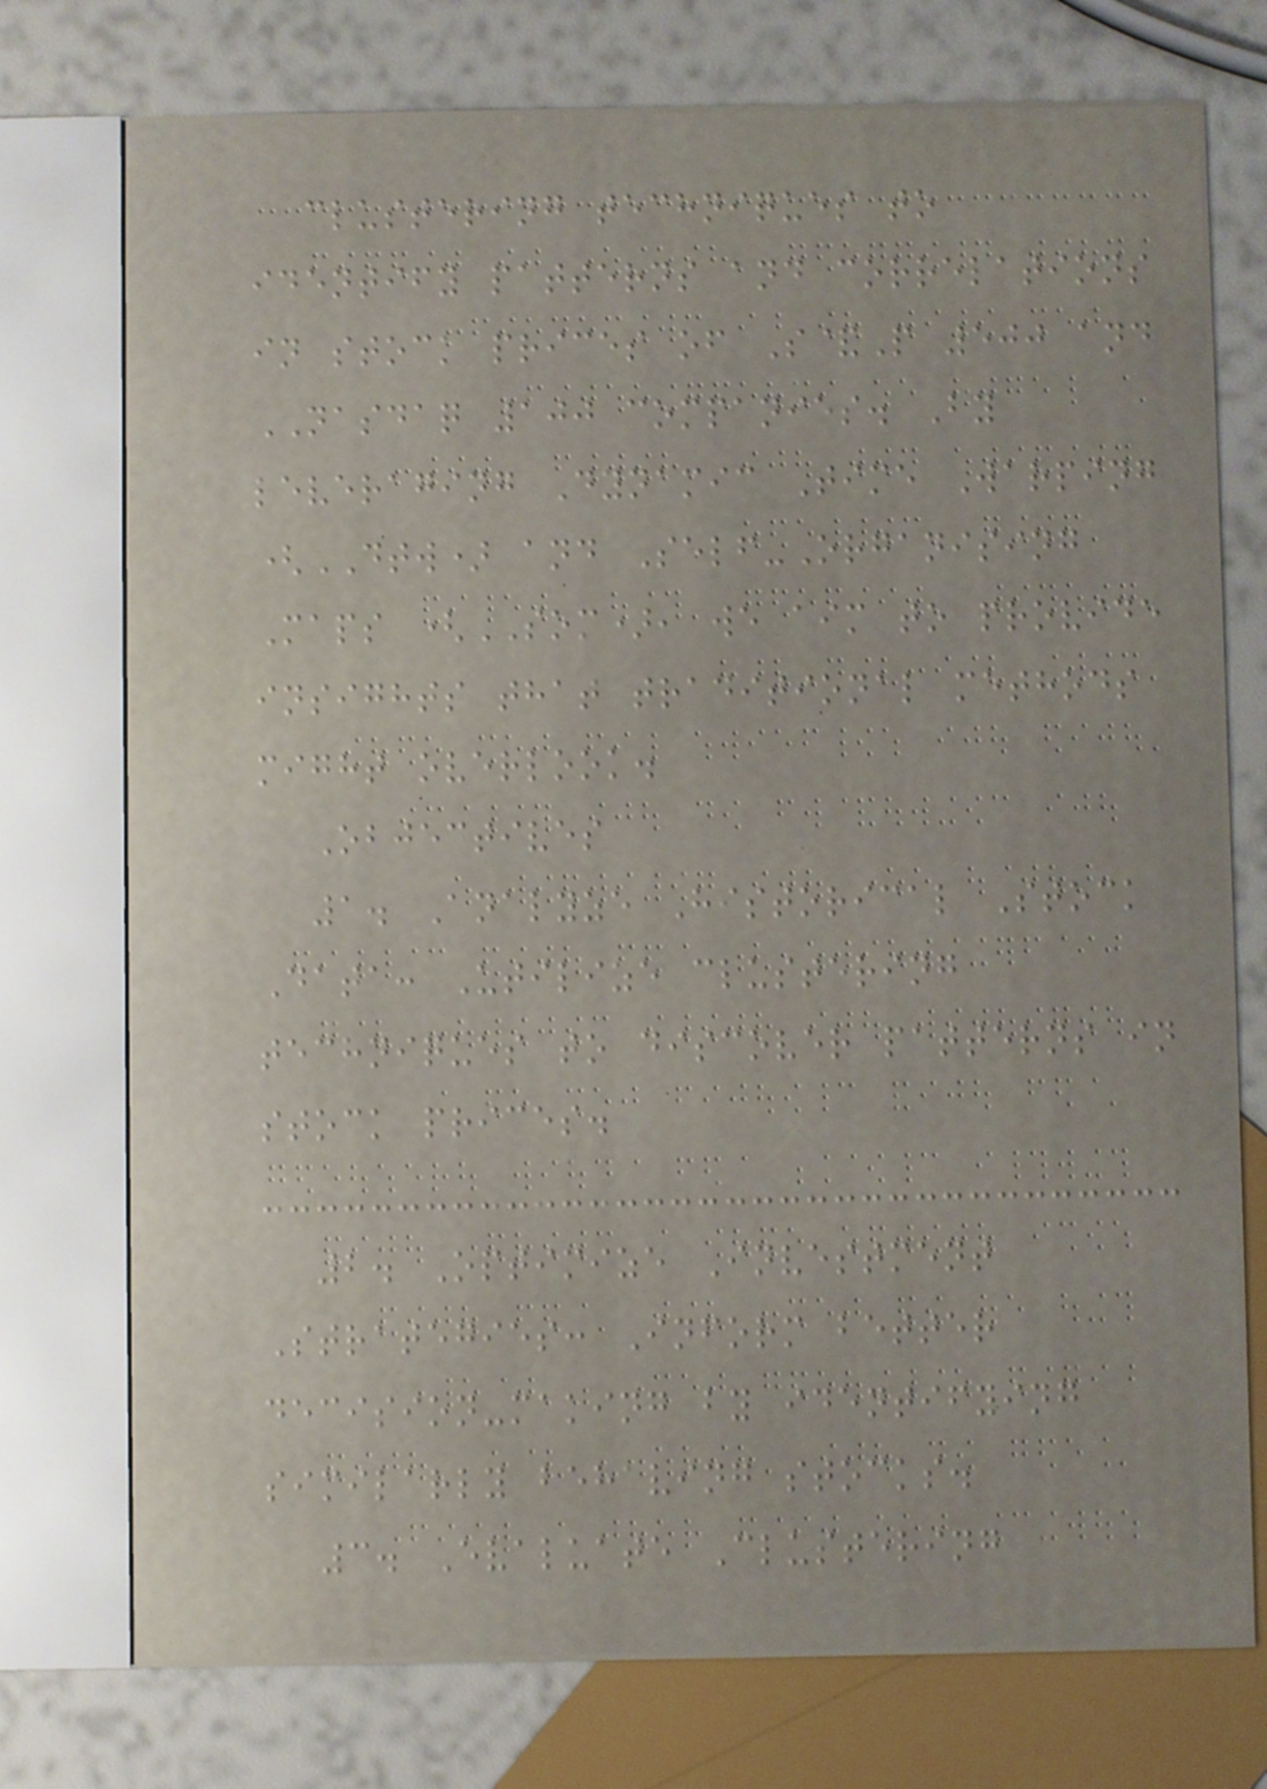clustering techniques to
identify patterns and correlations
in stock prices of S&P 500 and
NASDAQ 100 companies. By
leveraging Dynamic Time Warping
(DTW) and Self-Organising
Maps (SOM), we aim to provide
insights that traditional methods
might overlook.
Objectives
1. Analyze Historical Stock
Data: Utilize clustering
techniques to discover patterns in
stock prices.
2. Optimize Investment
Strategies: Inform better
decision-making by identifying
similarly behaving stocks.
3. Evaluate Clustering
